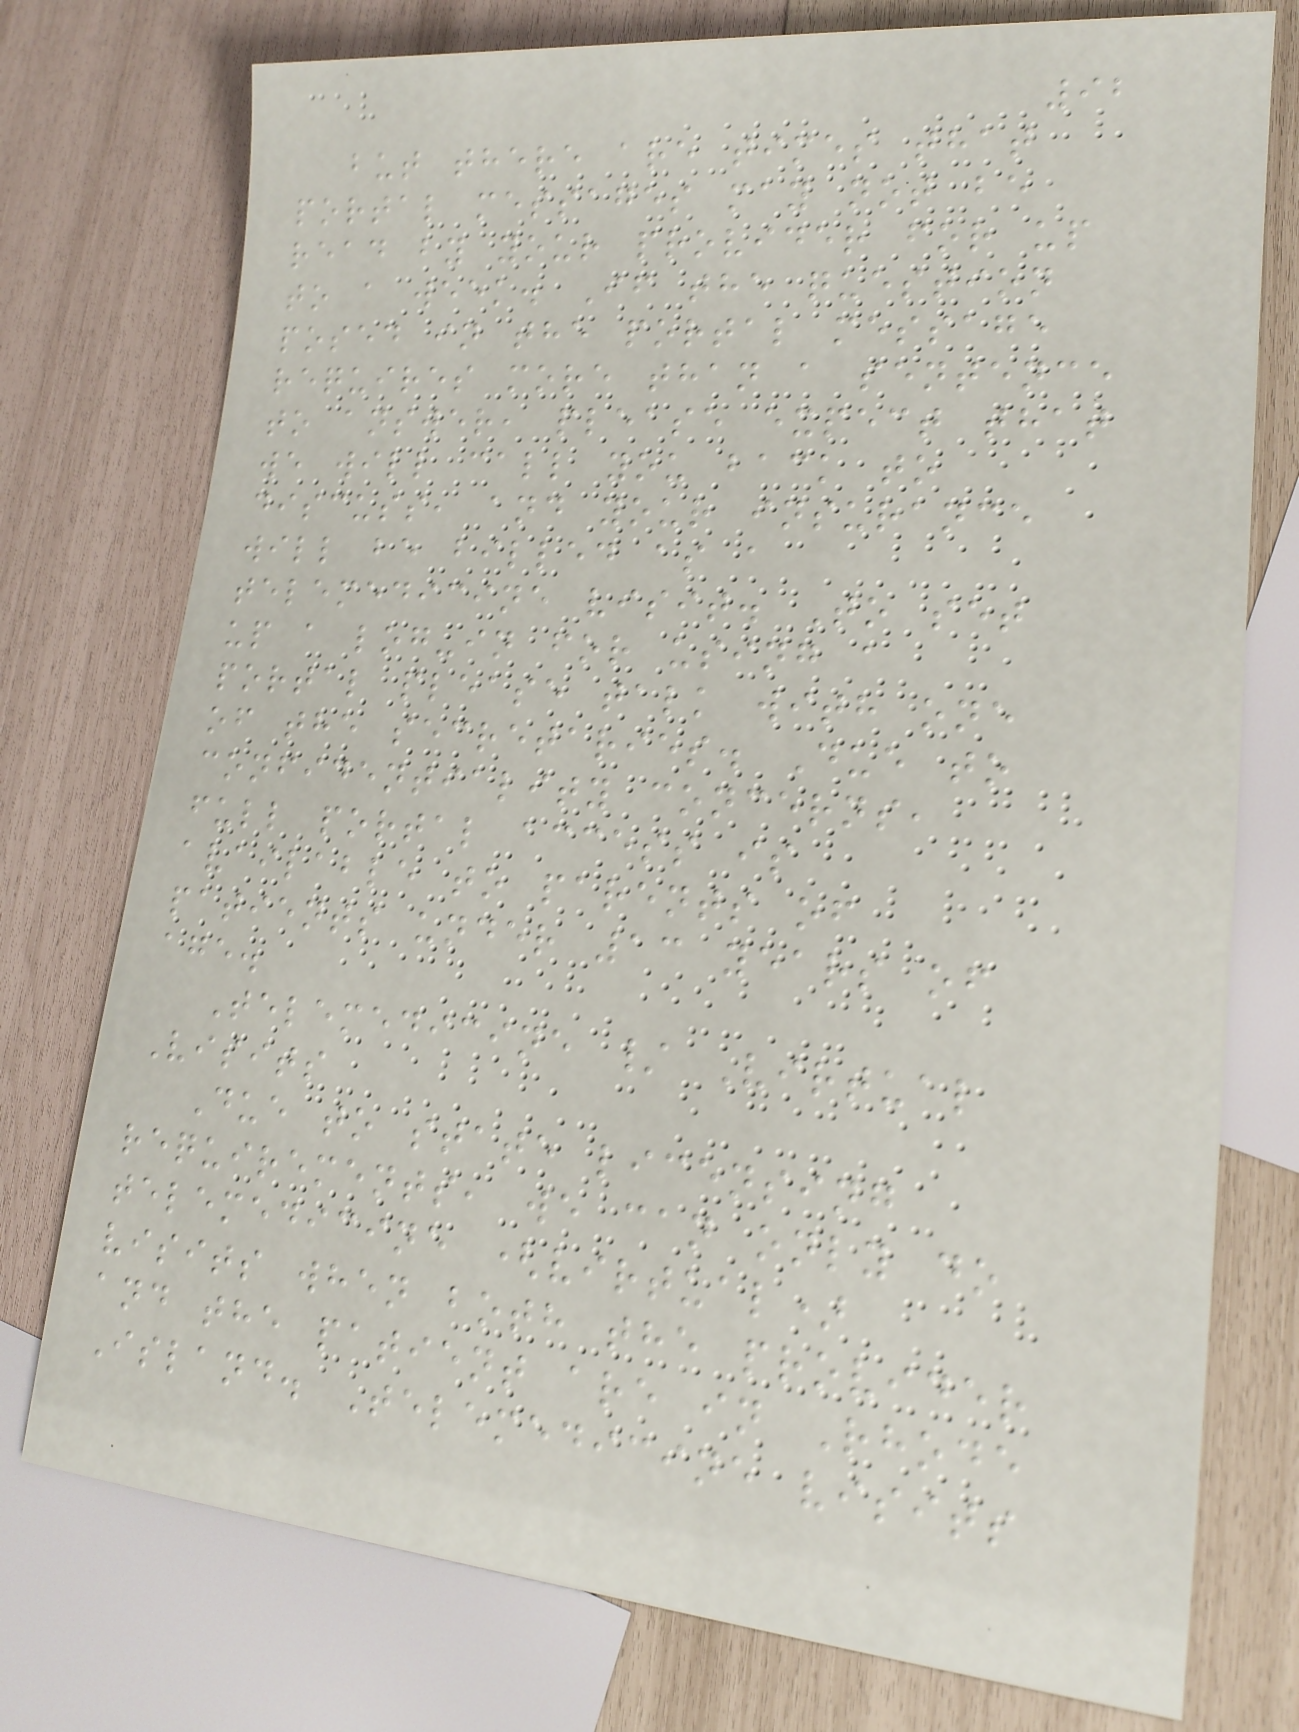92
but there are times that
portal messages may not be
read by your provider for up
to a week. If the question
posed in the portal message
requires more than a sentence
to answer, please expect that
we will call you back to
discuss, and your insurance
will be billed as a
telemedicine visit. To set
up a log-in for using a
portal please talk with one
of the secretaries. Due to
confidentiality concerns,
full portal access is
available to parents of
patients under 13 years of
age.
Telemedicine / Virtual
Visits
Due to state licensing
requirements, we can only do
telemedicine (virtual)
visits when both the provider
and the patient are in Rhode
Island. Telemedicine visits
